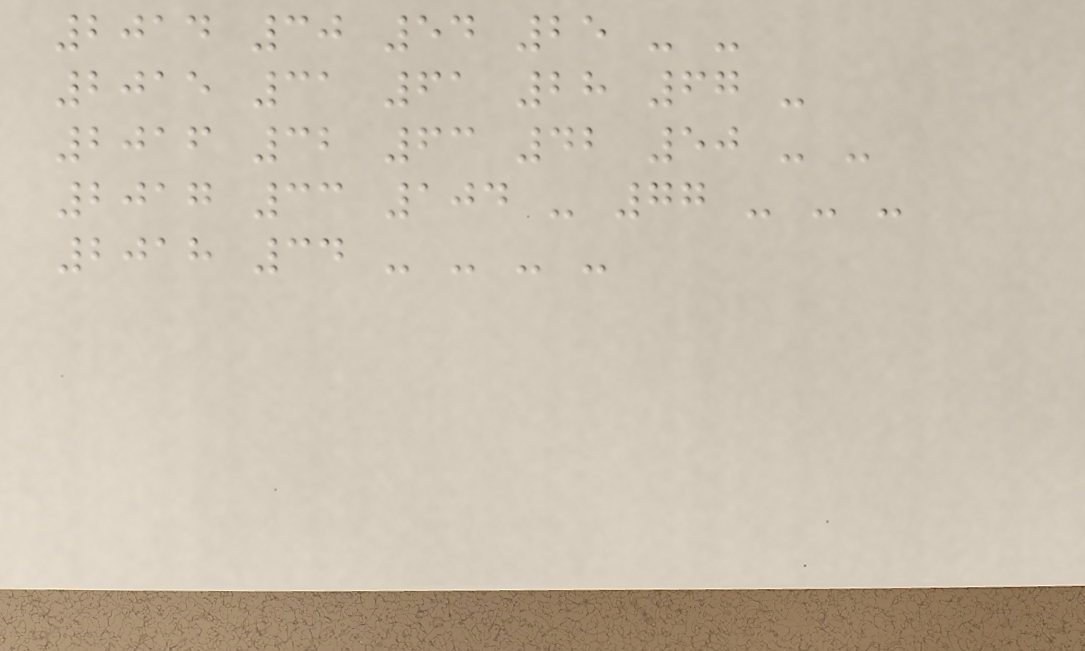2014 30 54 25 - -
2015 31 61 28 67 -
2016 32 63 42 50 - -
2017 33 104 - 77 - - -
2018 34 - - - -
